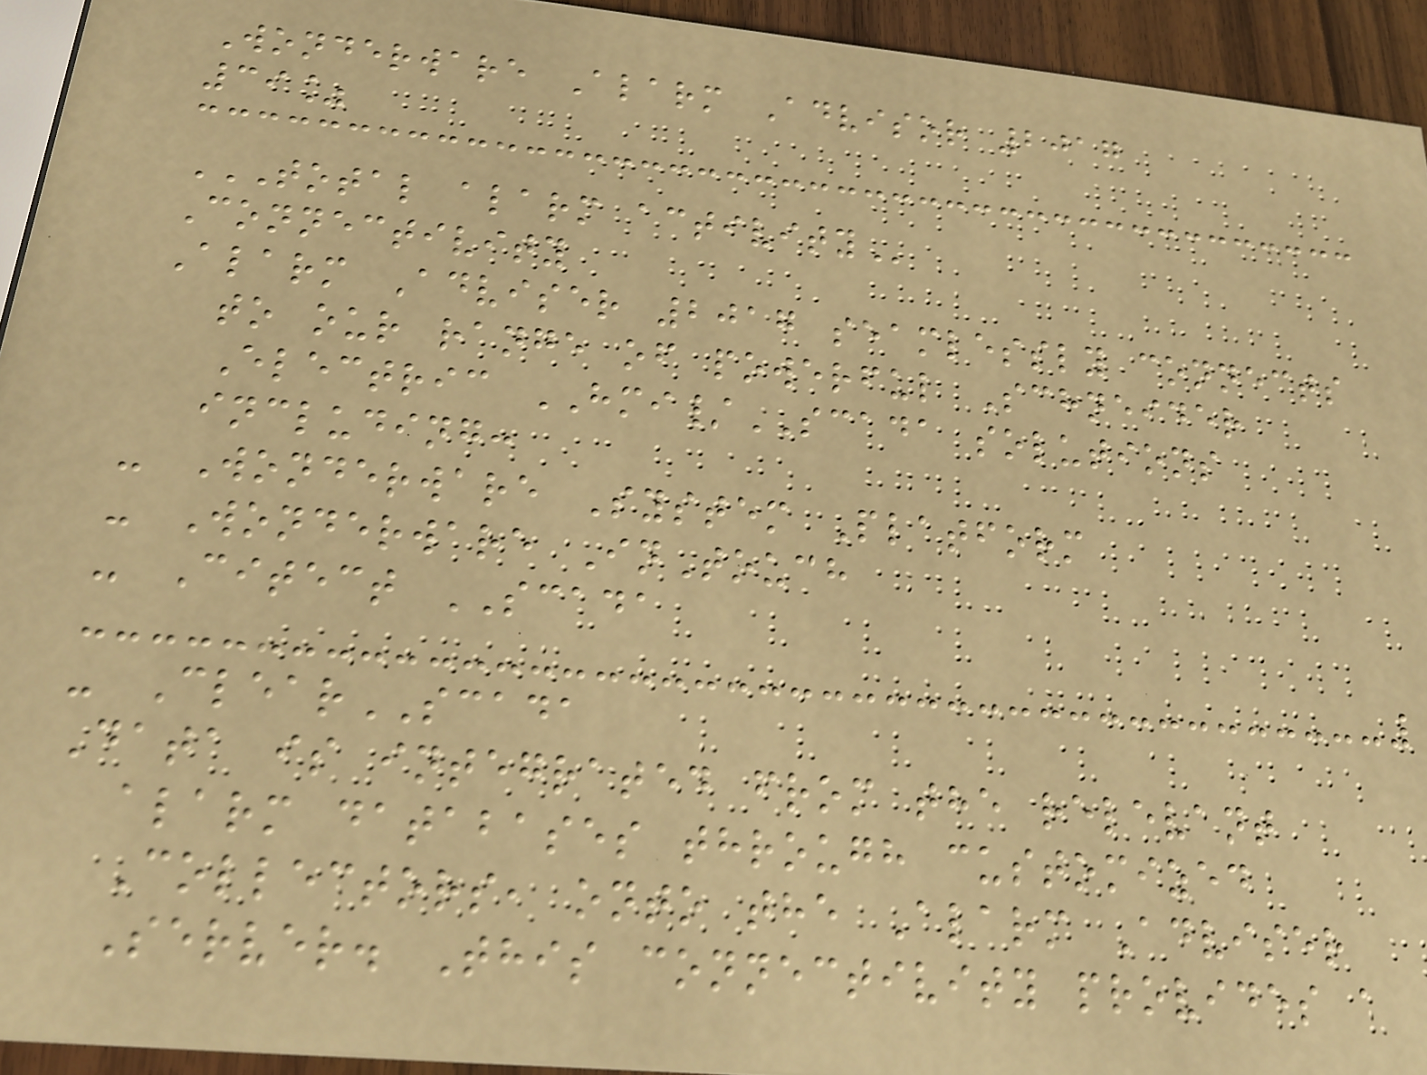Wonderware Alarm Advisor 2017
39%
TOTAL ALARM ACTIVITY
Connectivity
Alarm Adviser 2017 seamlessly connects
to our range of powerful Schneider
Electric HMI/SCADA solutions
including:
- Wonderware System Platform
- Wonderware InTouch
- Citect SCADA
- ClearSCADA
Data is integrated from the relevant
alarm databases through customized
Collectors, onto the Alarm Adviser
Server. This connectivity provides a
